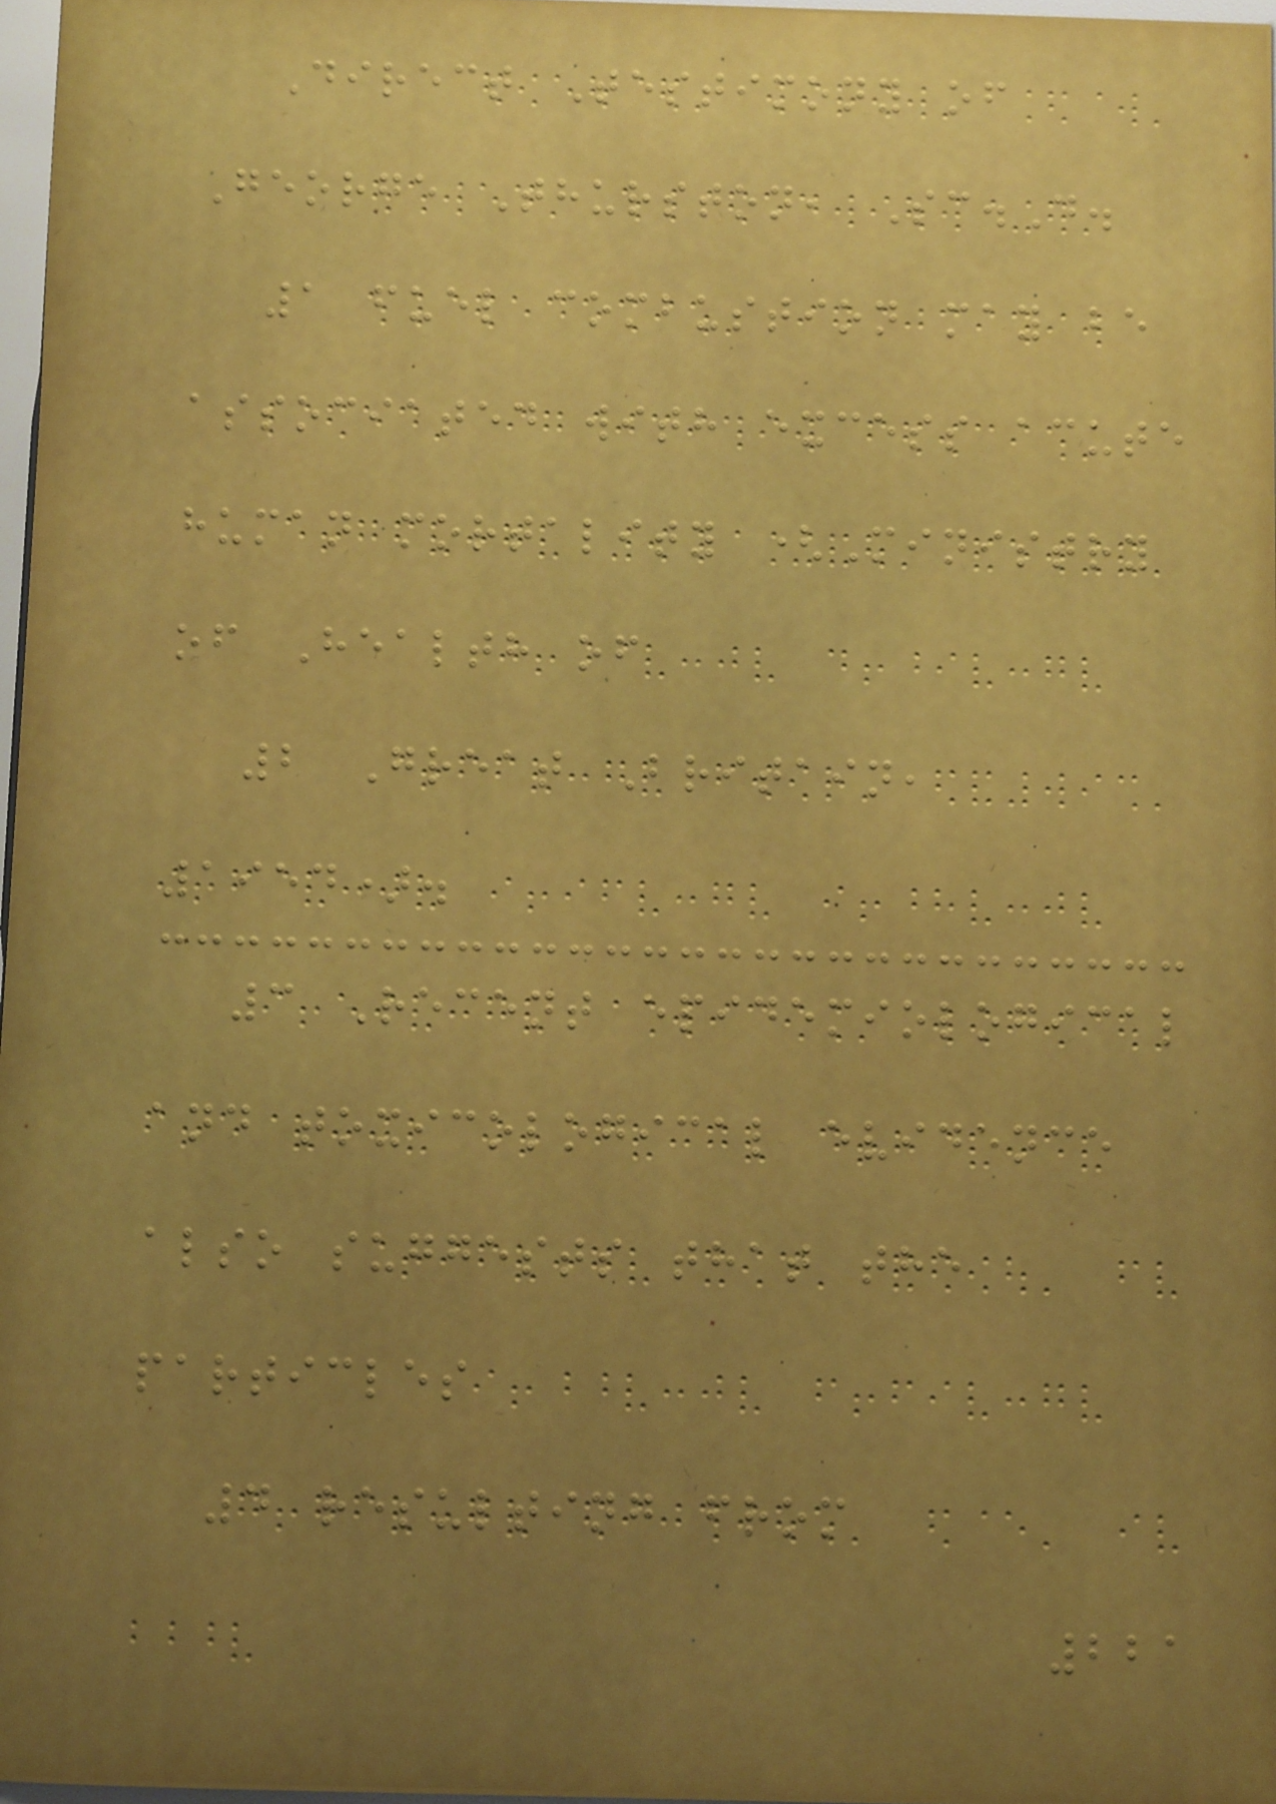Direct Testimony of
George Thurston, Sc.D.
1 fuel combustion may be
associated with excess acute
human mortality (Ministry
of Health of
2 Great Britain,
1954).
3 Recent epidemiological
and toxicological evidence
also suggests that the
particles
4 resulting from
221
